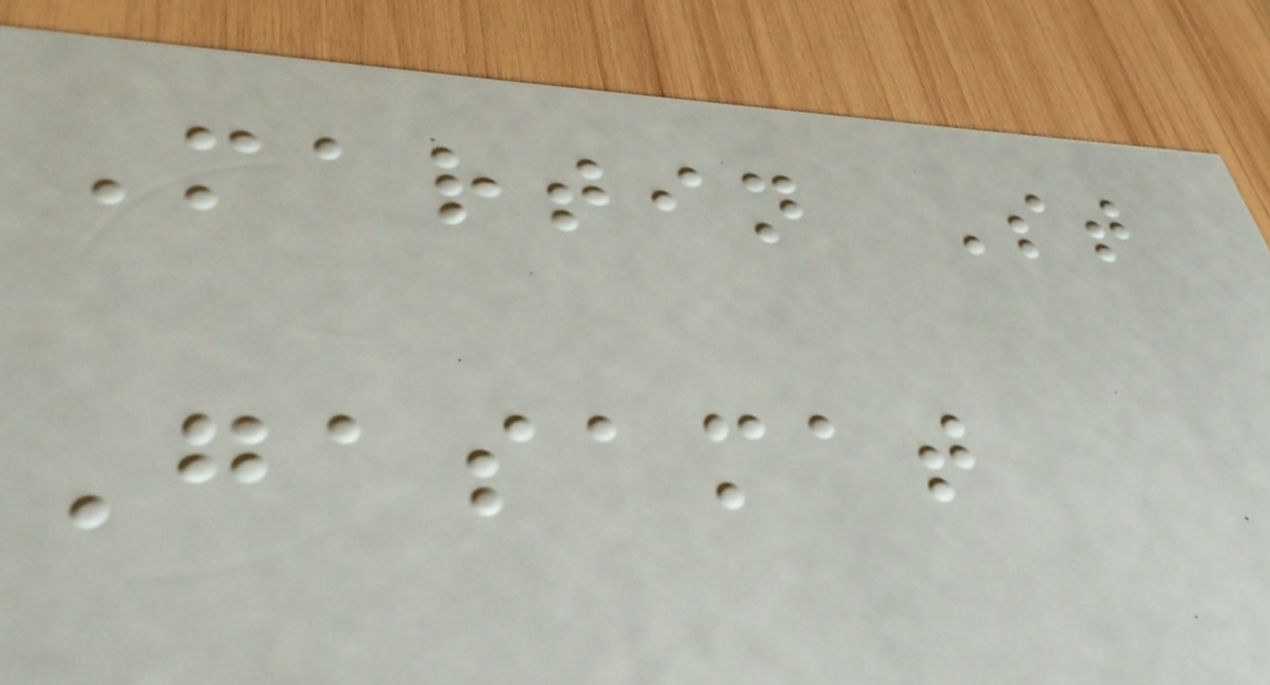Martin St
Gasamat
